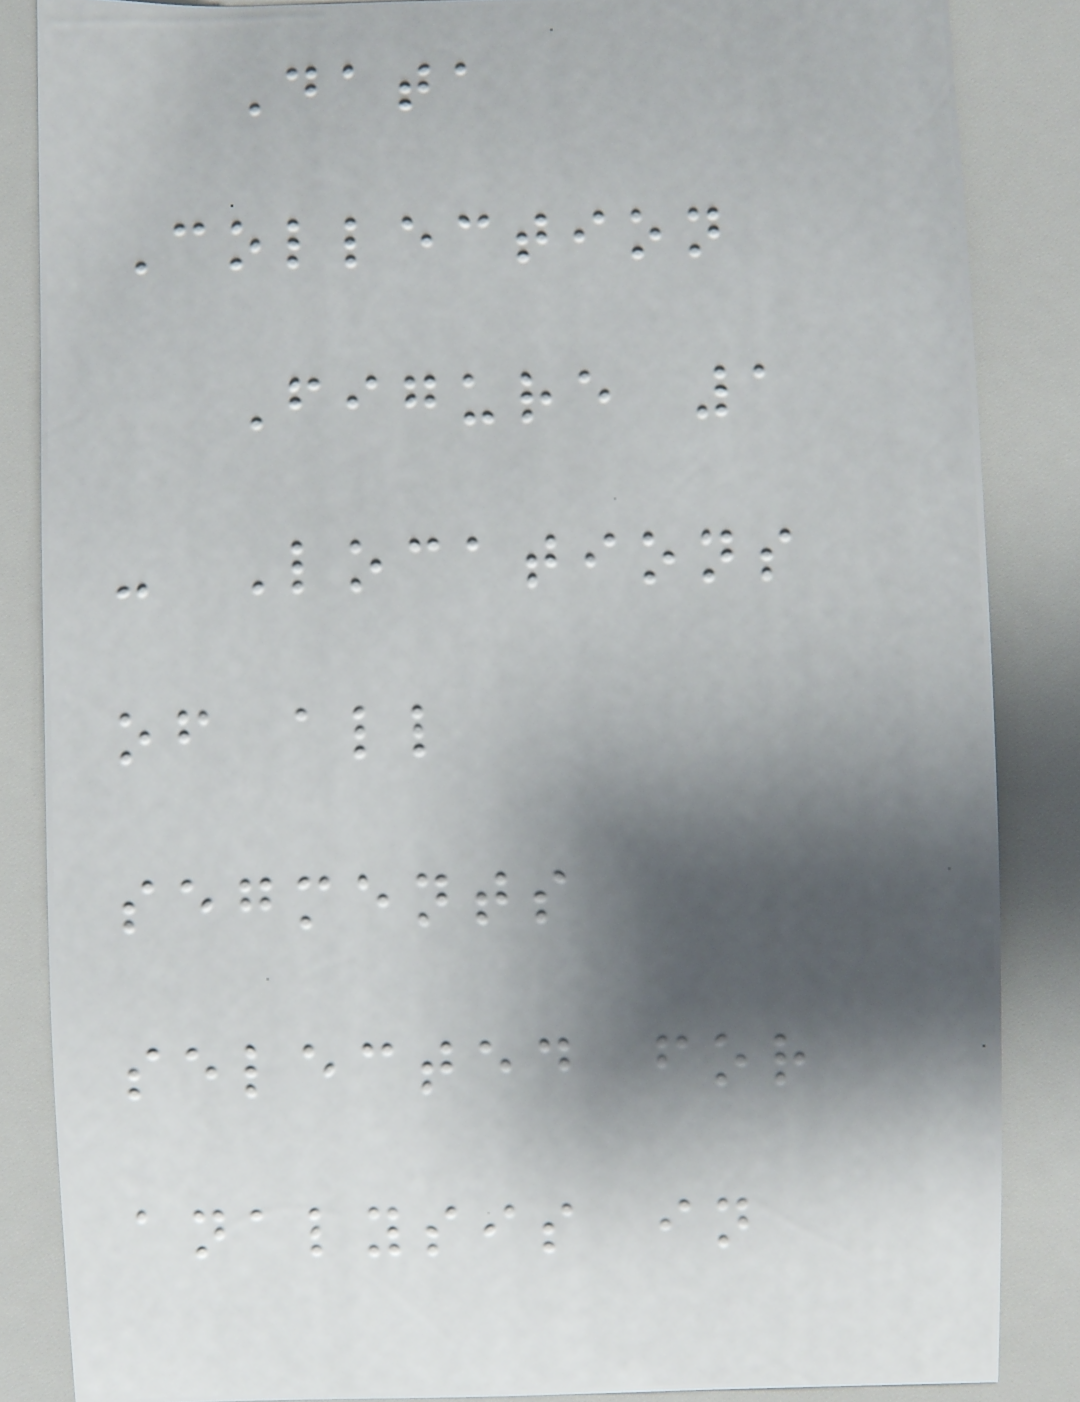Data
Collection
Figure 1
- Locations
of all
segments
selected for
analysis in
